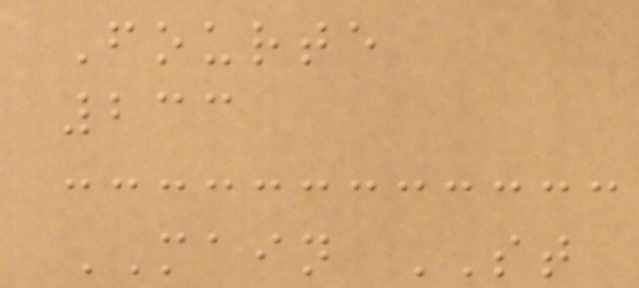Fourte
233
MAIN ST
